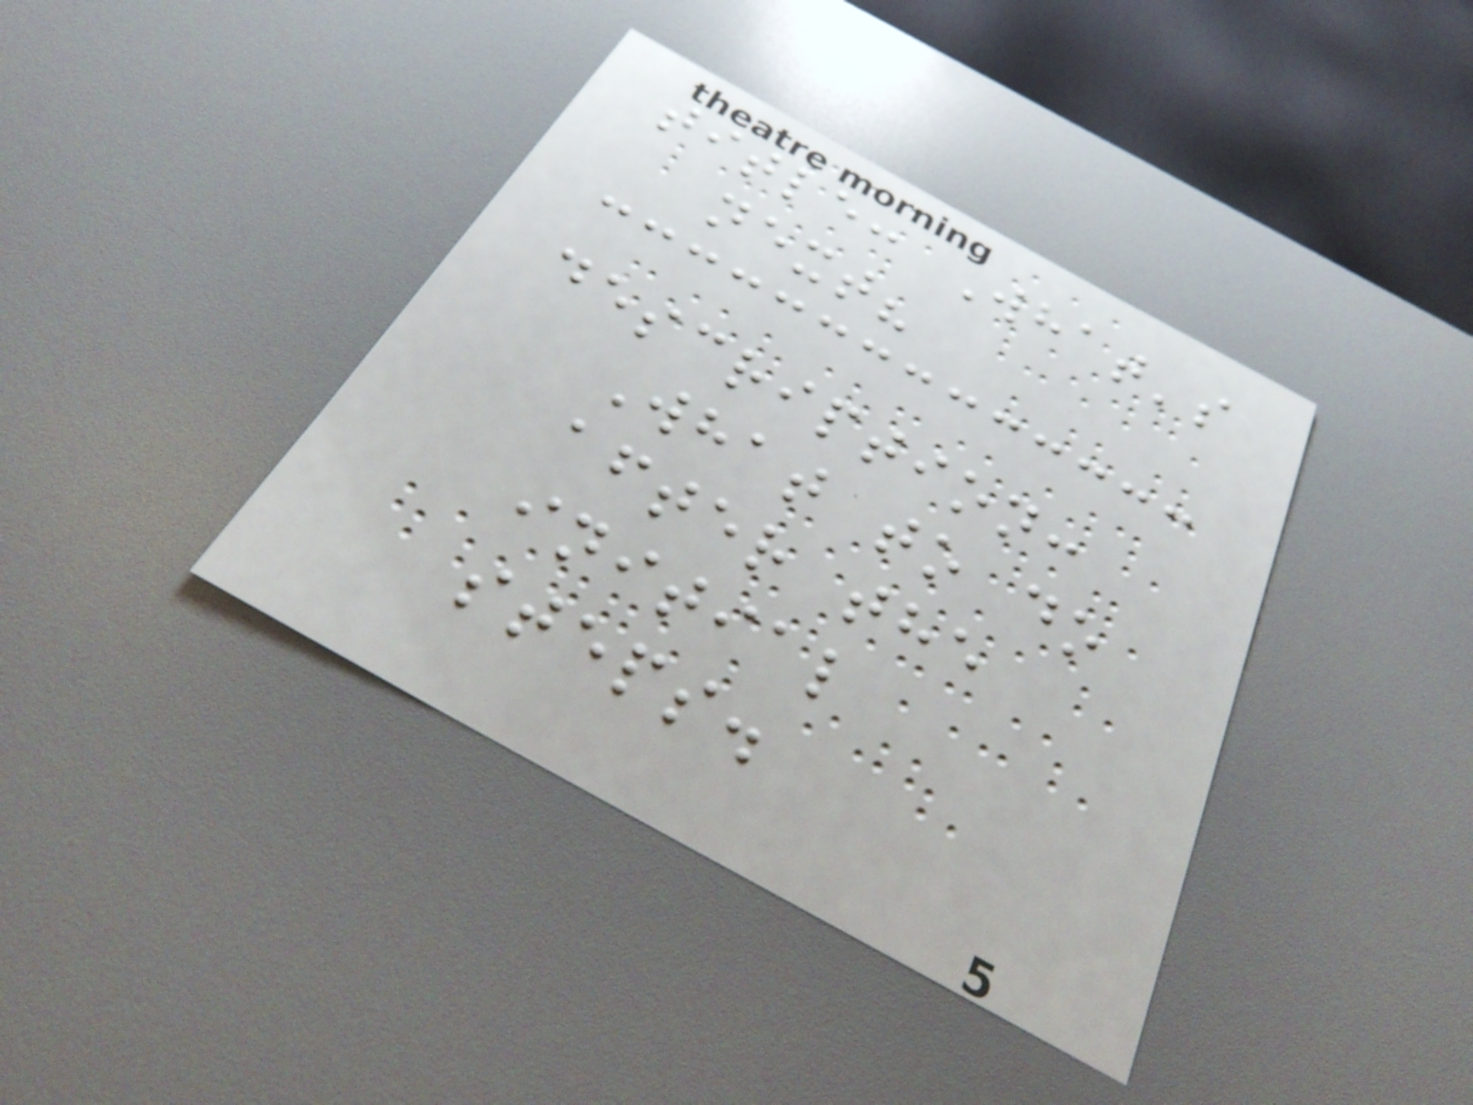title: What's
next?
description:
What to do
after the
initial
steps.
